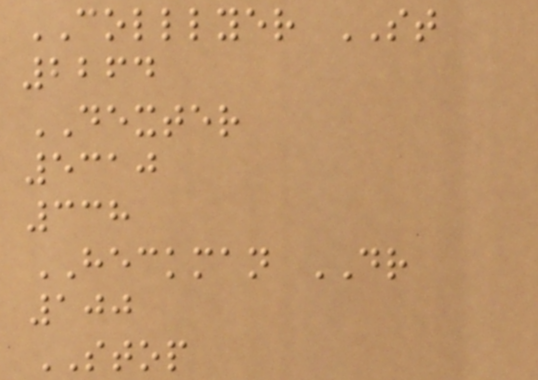COLLLYER ST
2264
DEXTER
5310
338
HECKMAN DR
100
STOP
